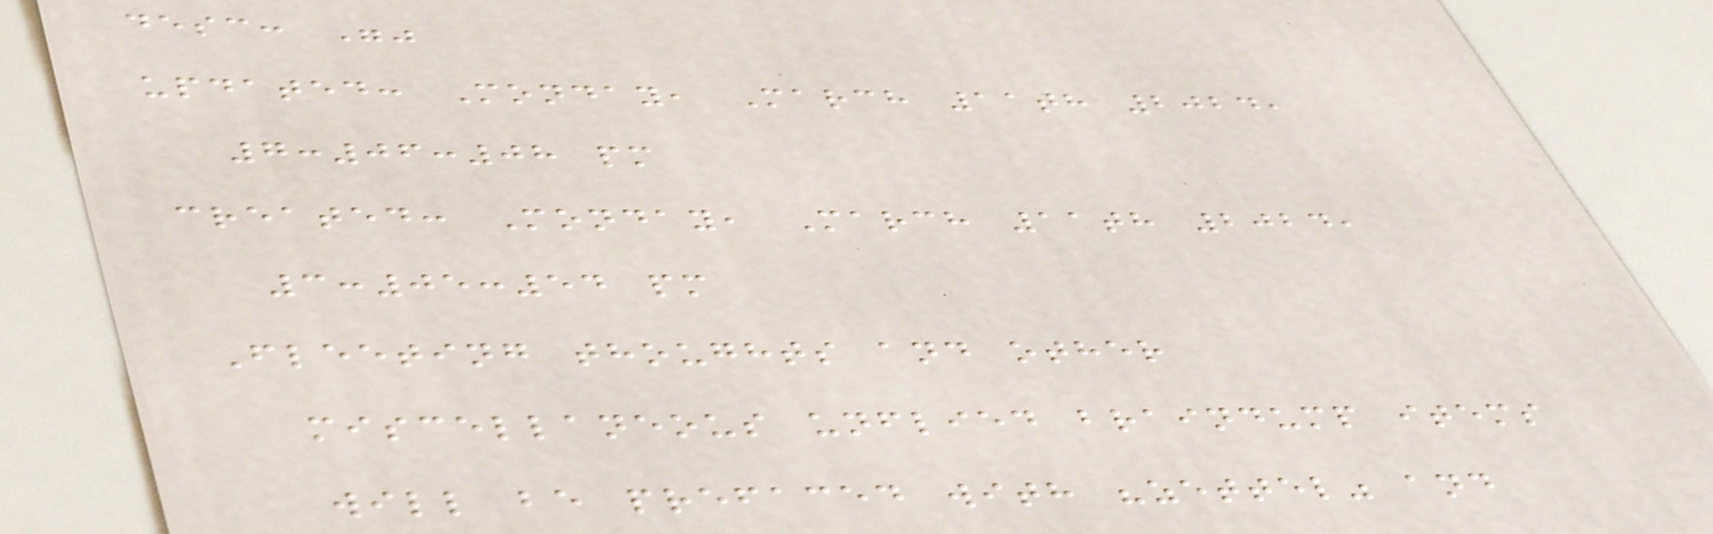desc: ""
updated: Monday, March 11th 2024,
7:06:08 pm
created: Monday, March 11th 2024,
3:05:54 pm
Fleeting thoughts and other
miscellaneous unflied braindump items
will be prefaced with "zettel" and
